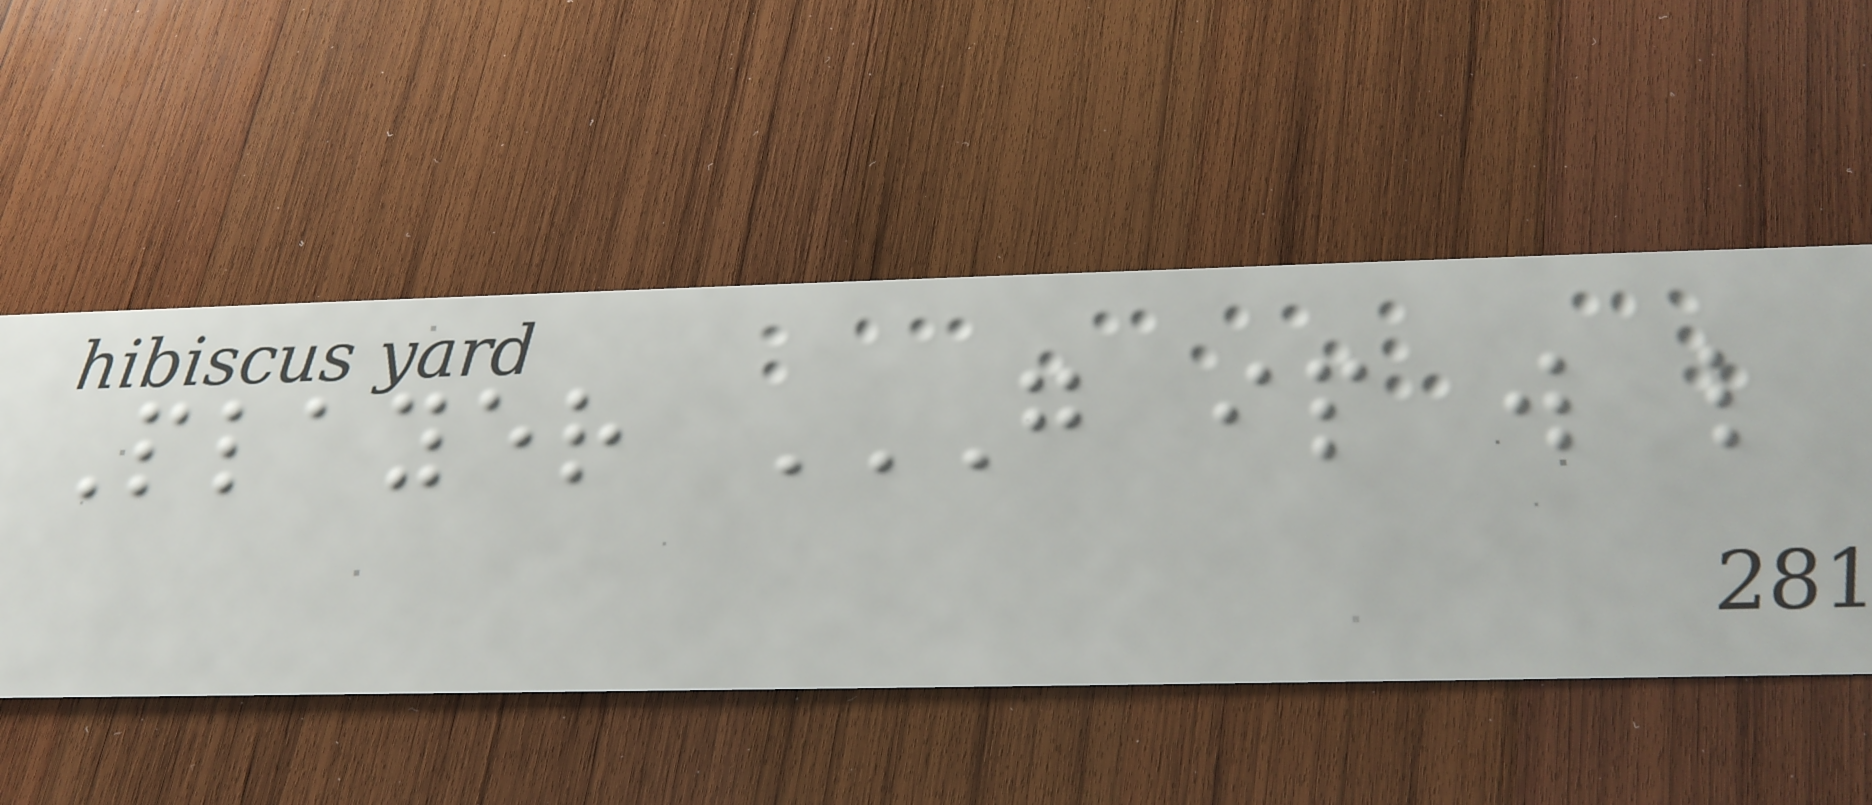Player G IP W L
